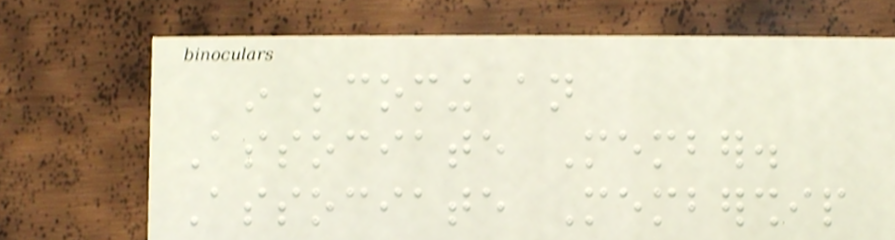in becoming an
Associate Member.
Associate Membership
